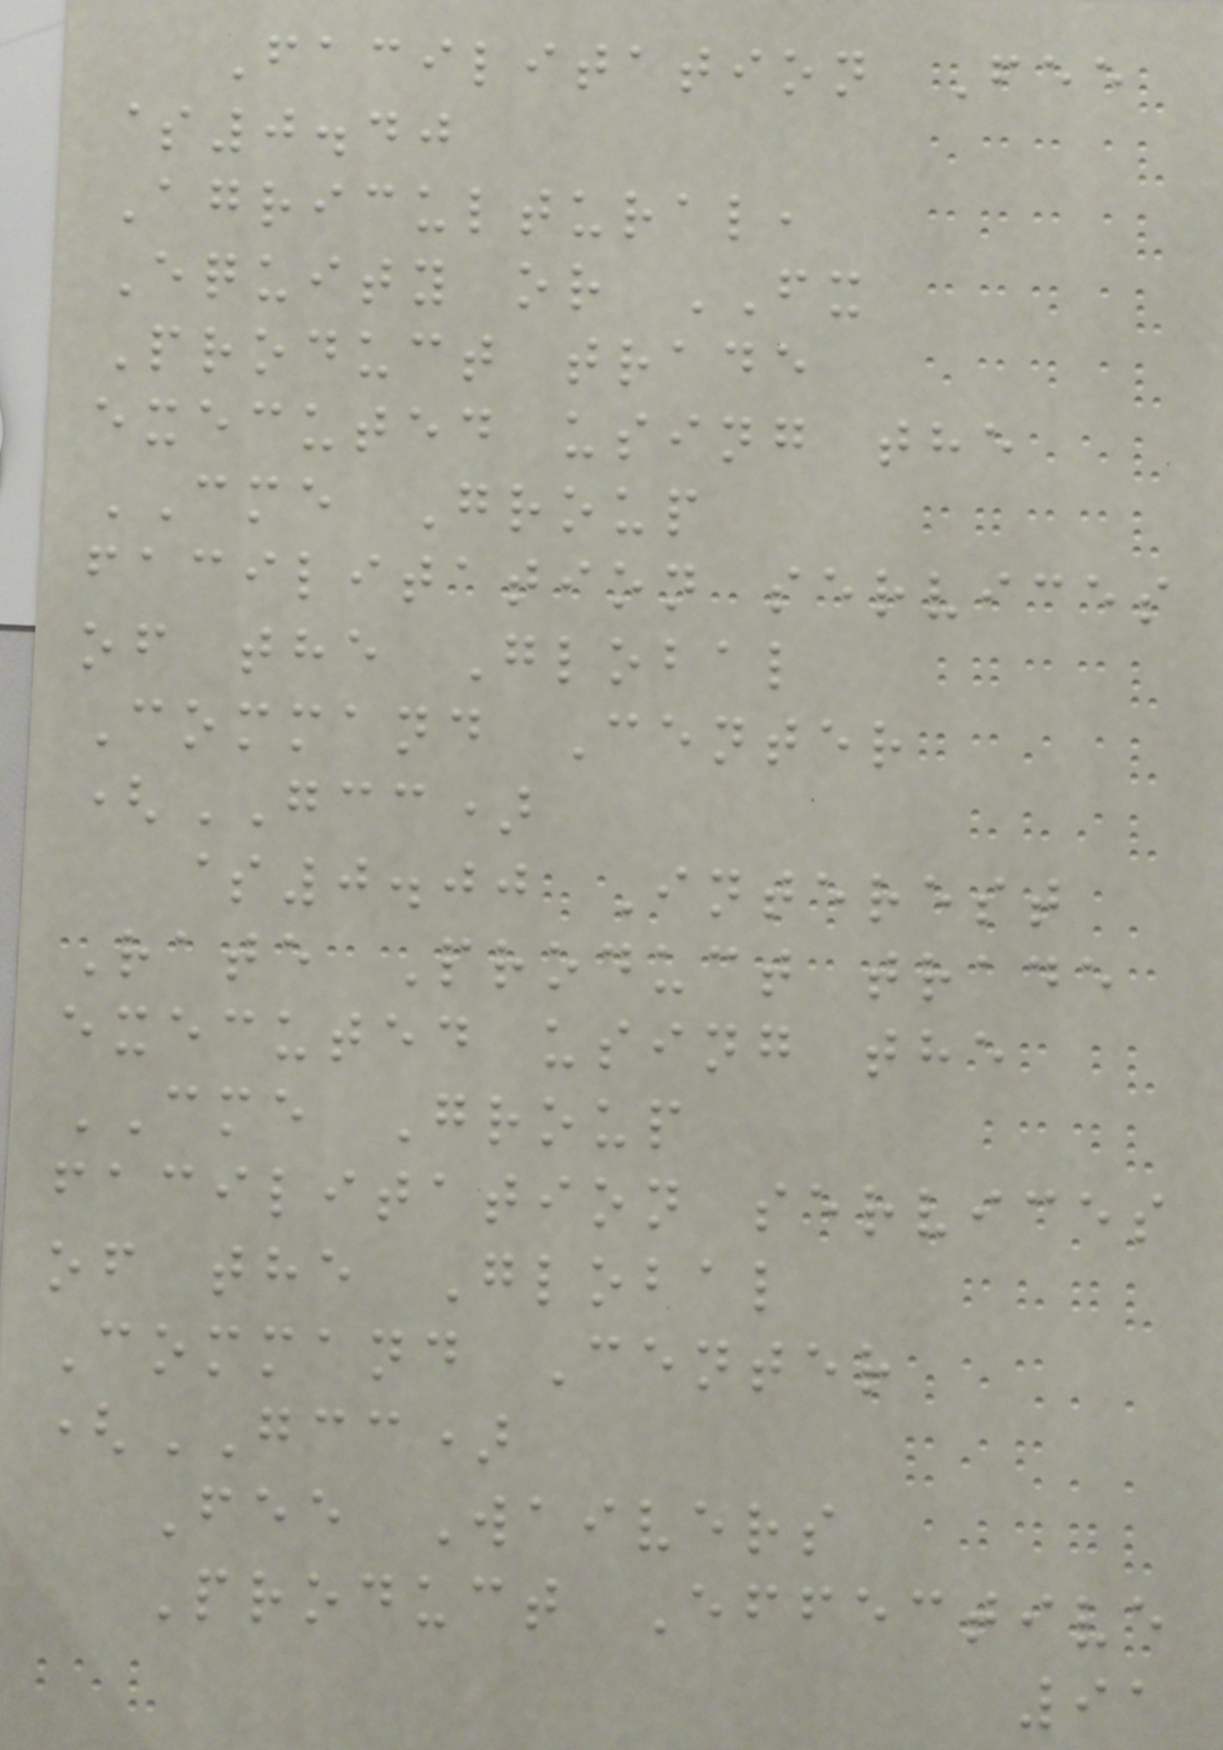Facilitation Fee
$0.40
Agricultural,
Equity or FX
Product trade
executed using the
CME Group
facilitation services
of the Global
Command Center
(GCC)
$0.00 Interest
Rate Product trade
executed using the
CME Group
facilitation services
of the Global
Command Center
(GCC)
Fee Waivers
Product Effective
91
